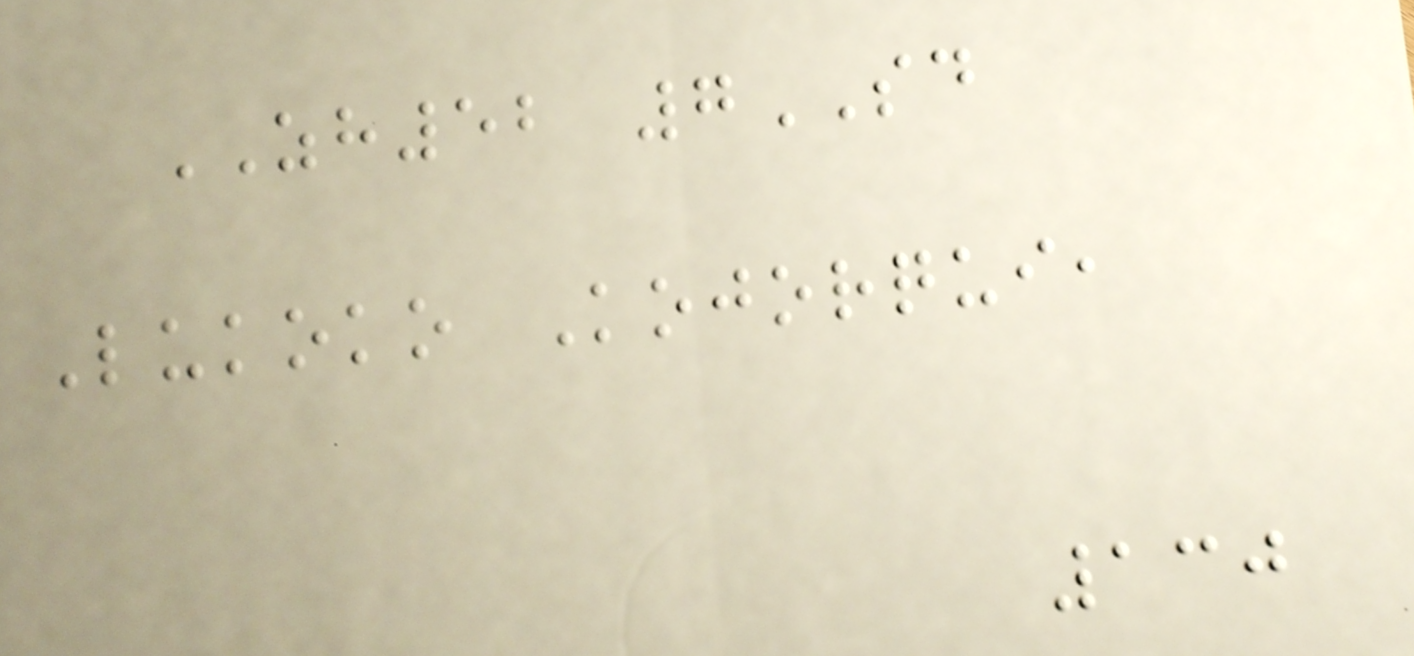ZH52 7SD
Lukoko Kojorqui,
130
